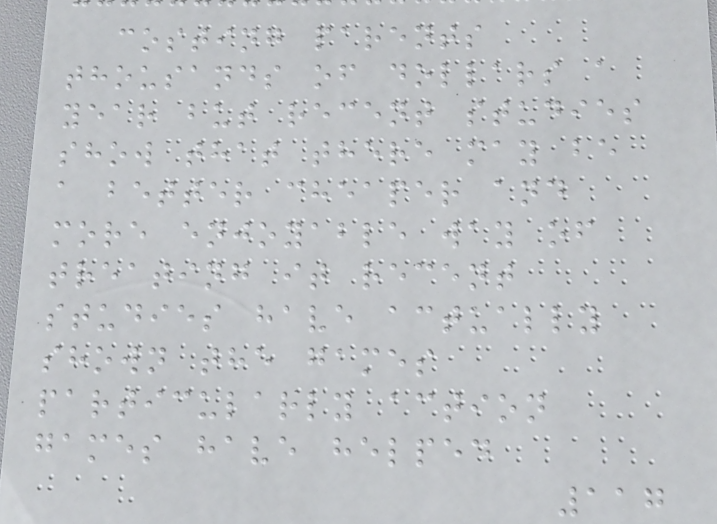costing parents
thousands of dollars a
year but recent studies
show that there may be
a better cheaper and
more enjoyable way of
treating it recent
studies have actually
shown the games
particularly action
games have helped
117
